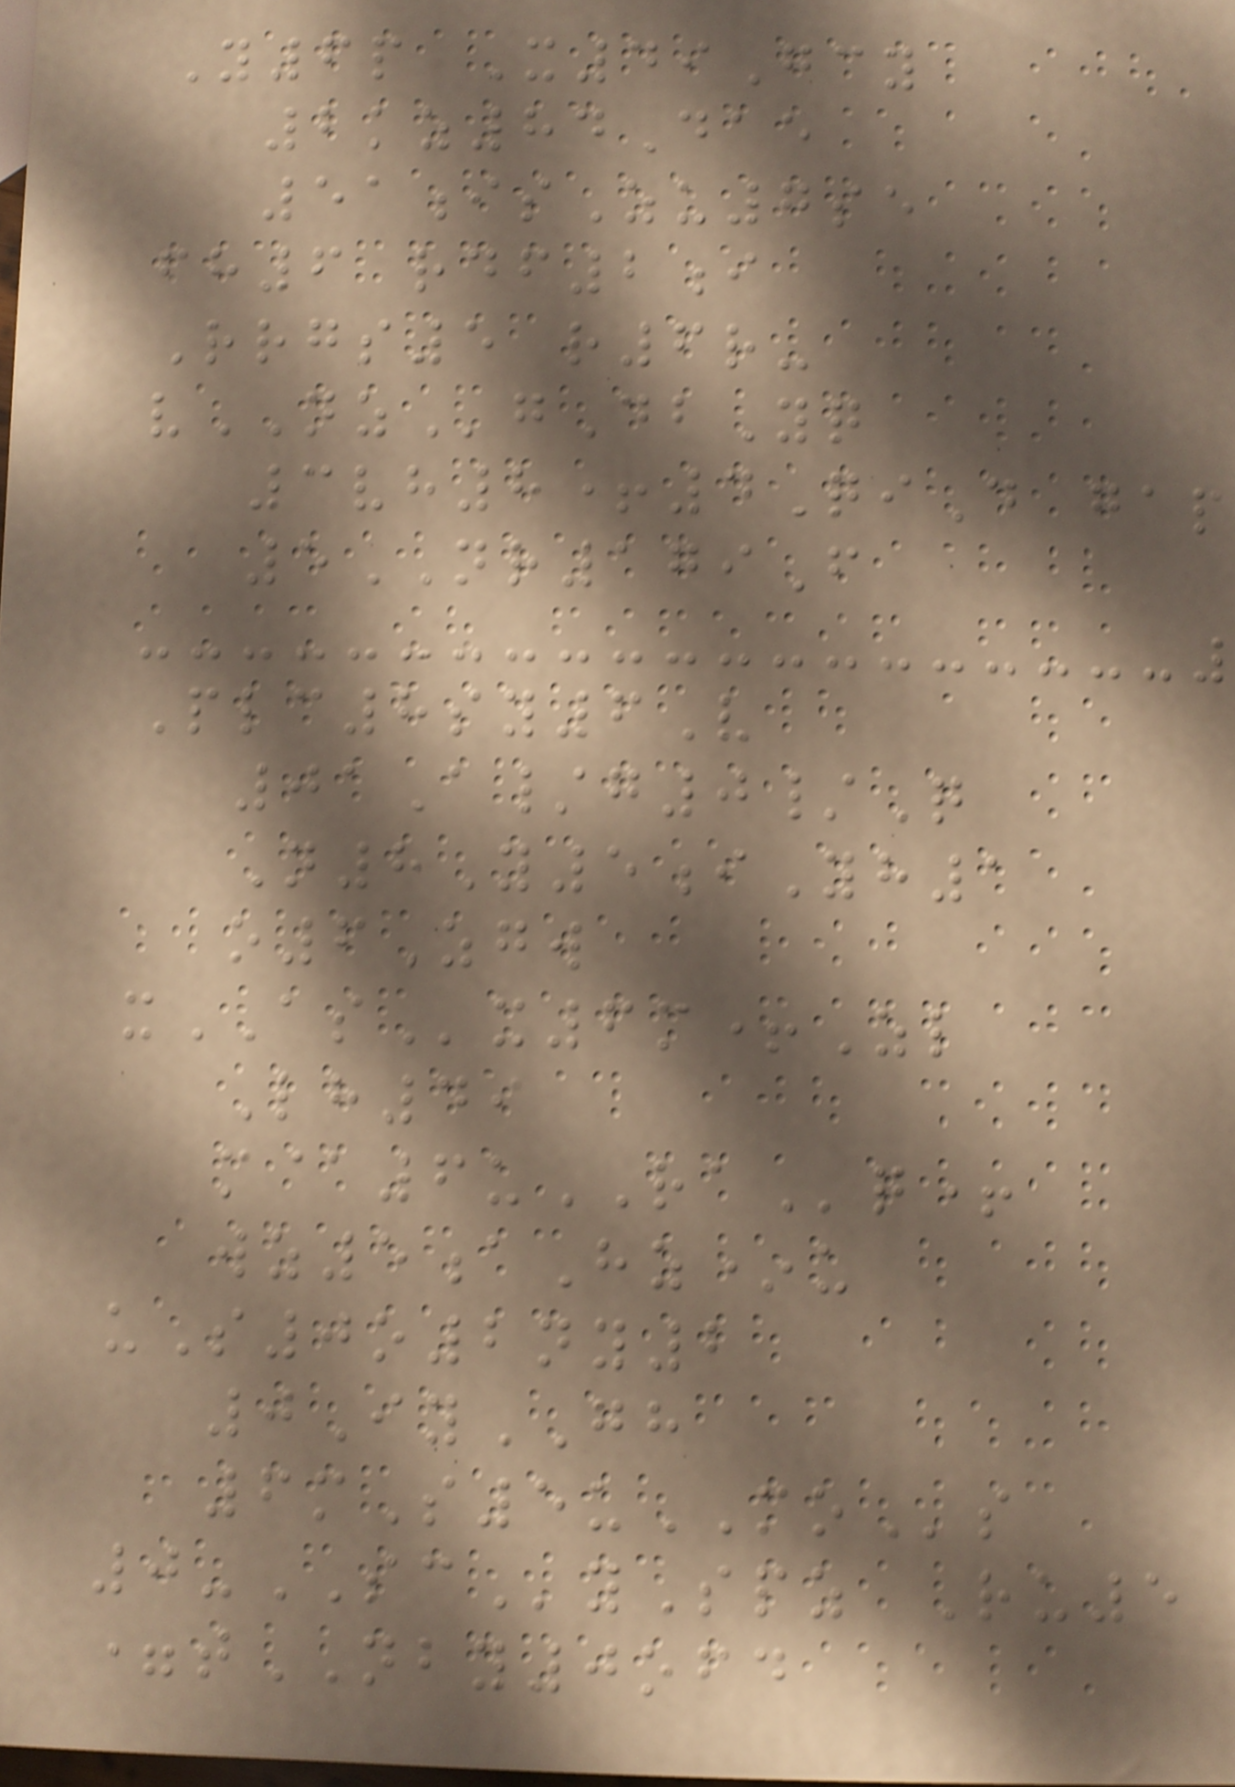Y6p X49Gcy
2kz84Dae
51isZu7se
fh6 rdf2i
Rrgs5 r6r-
vNZgDbYq
3vh8+4QiD gap
5NR179F
Plc8sy6V
01A/g0/Q
N8Y5iYh1
o6Zgw
xASx6m+Zl
Lh49
m@6uRAq+
wz5aHz*u
uS0o2ny2
0IyGH
6mS5uMOs
0-SCySpz Ru5
=tNBY0ofd
